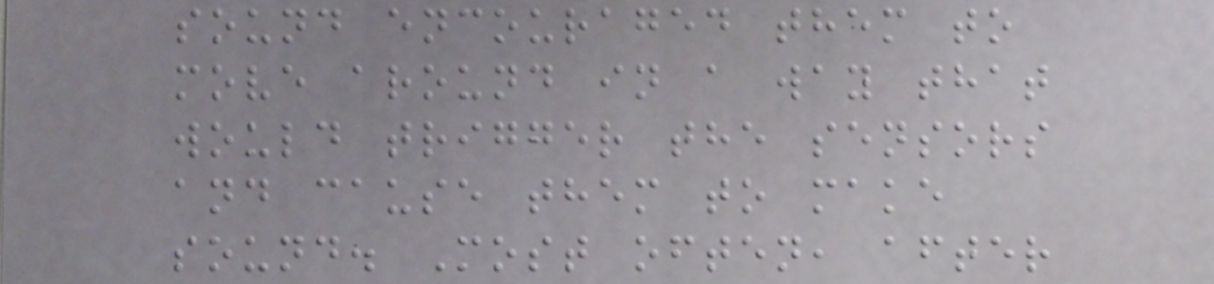sound encouraged them to
move around in a way that
would trigger the sensors
and cause them to make
sound. Most often, after
